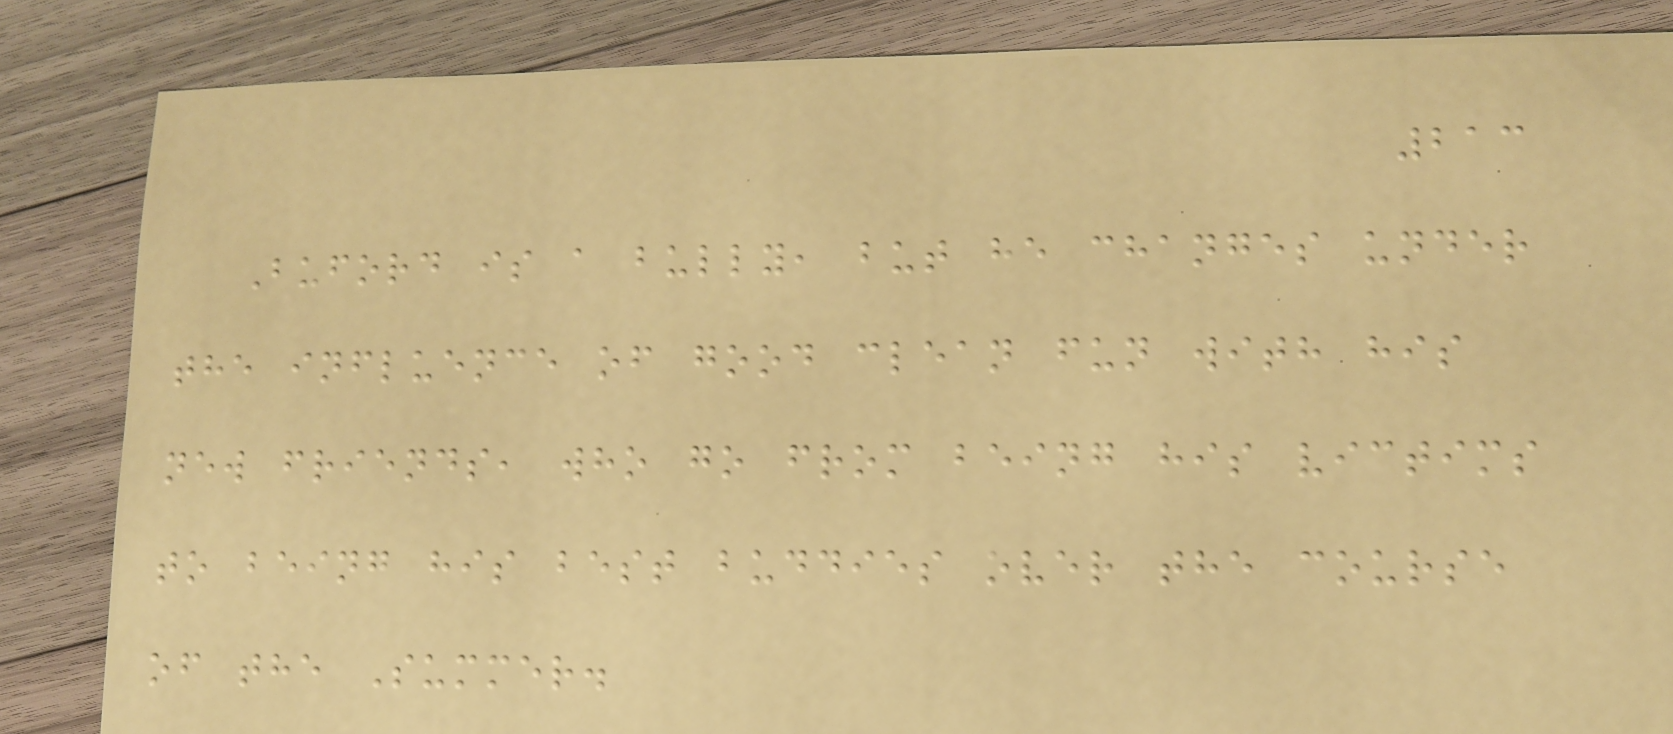213
Buford is a bully, but he changes under
the influence of good clean fun with his
new friends, who go from being his victims
to being his best buddies over the course
of the Summer.
